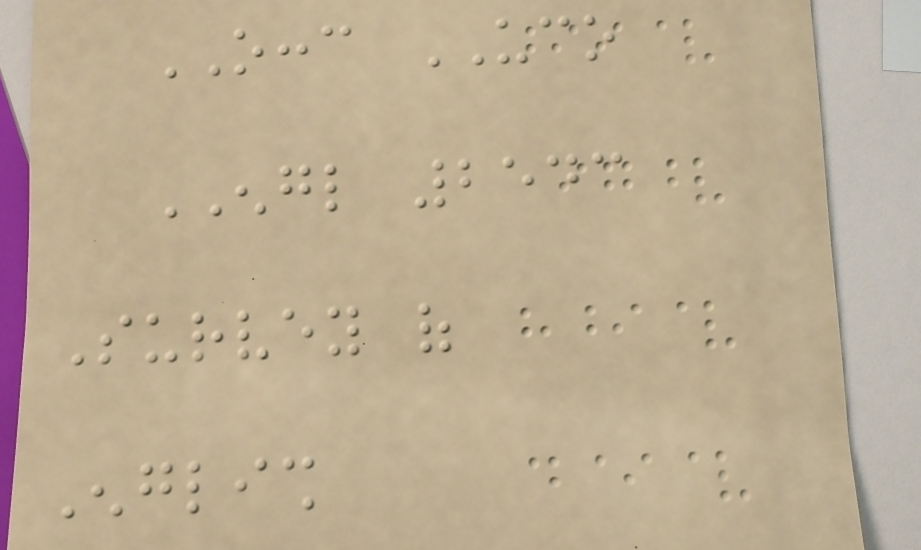OCCC UCO
ENGL 2543
Survey of
English
